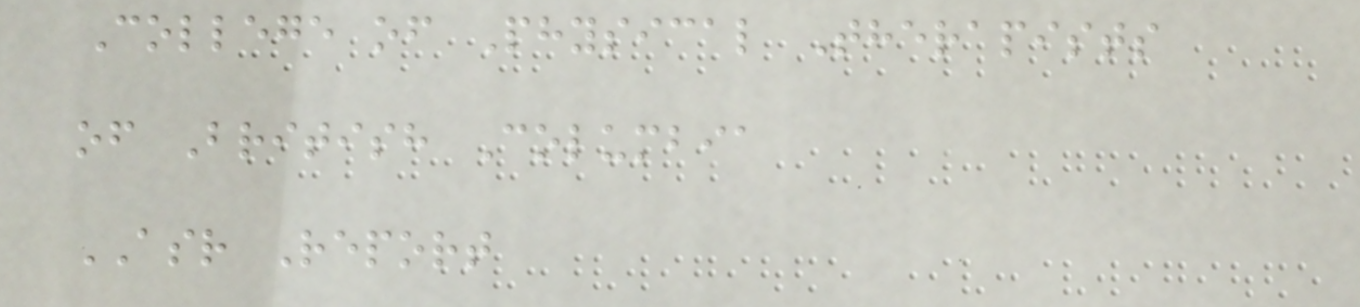College of Physical Therapists
of British Columbia
ASR Report
